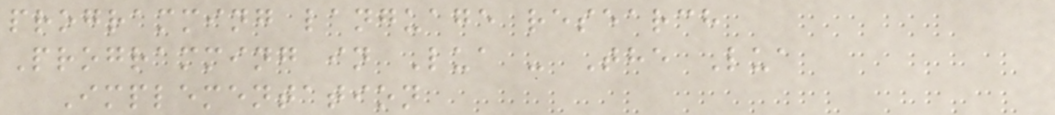programming language research
Programming in Lua - The Lua
Implementation
